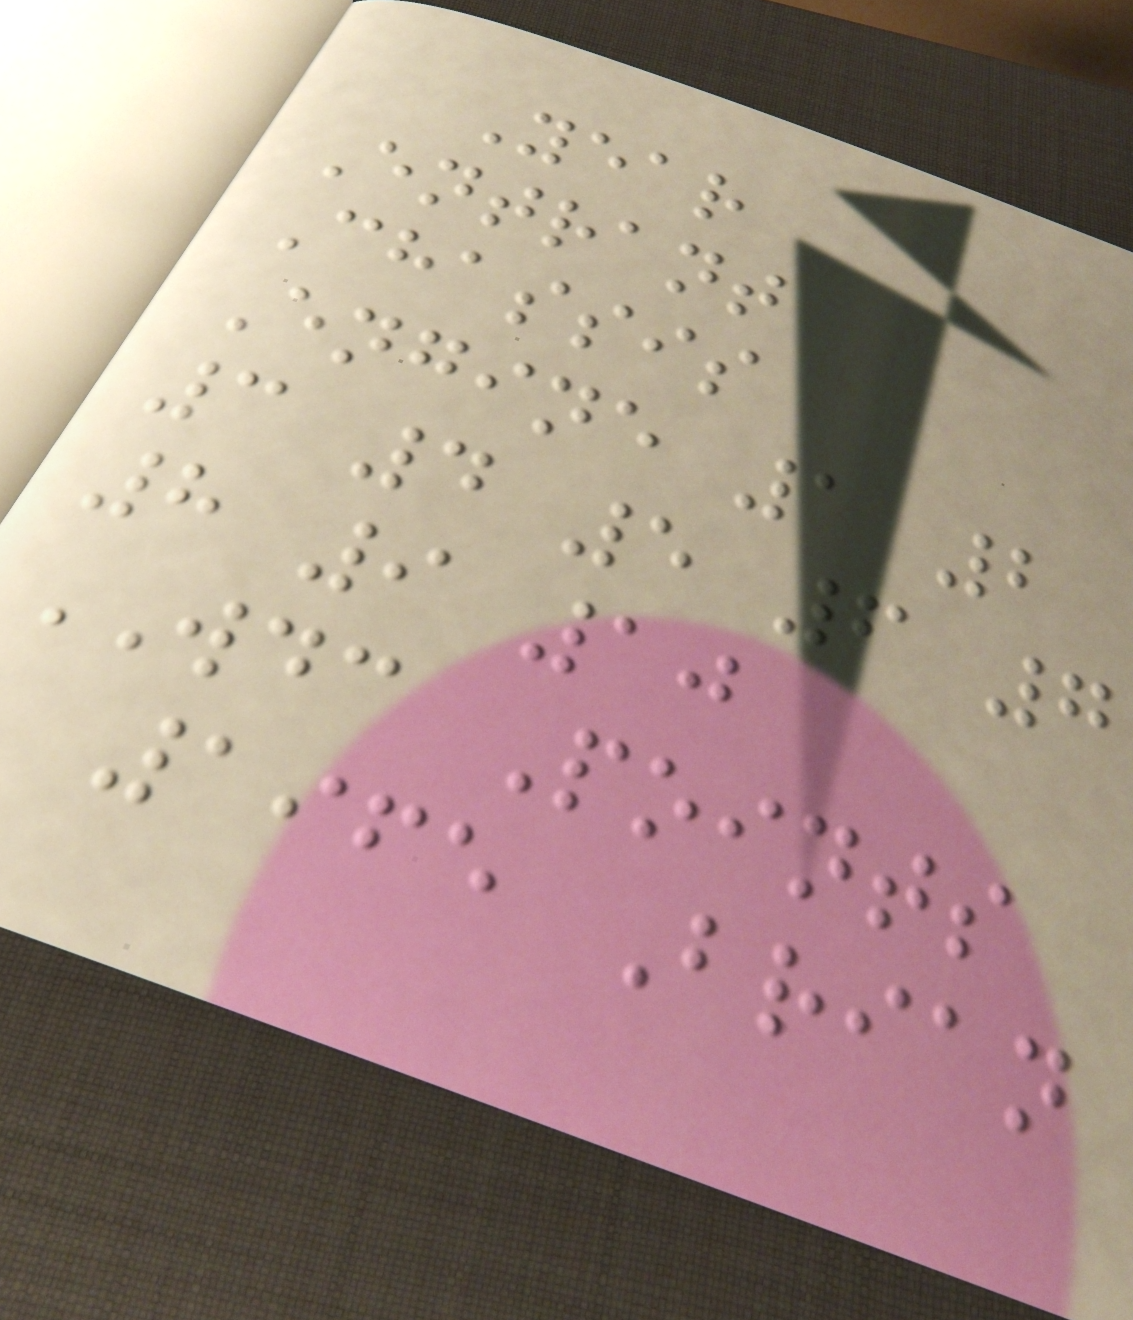Year
Entrant
Chassis
Engine 1 2
3 4 5 6 7
8 9 10
WDC Points
1965 Brian
